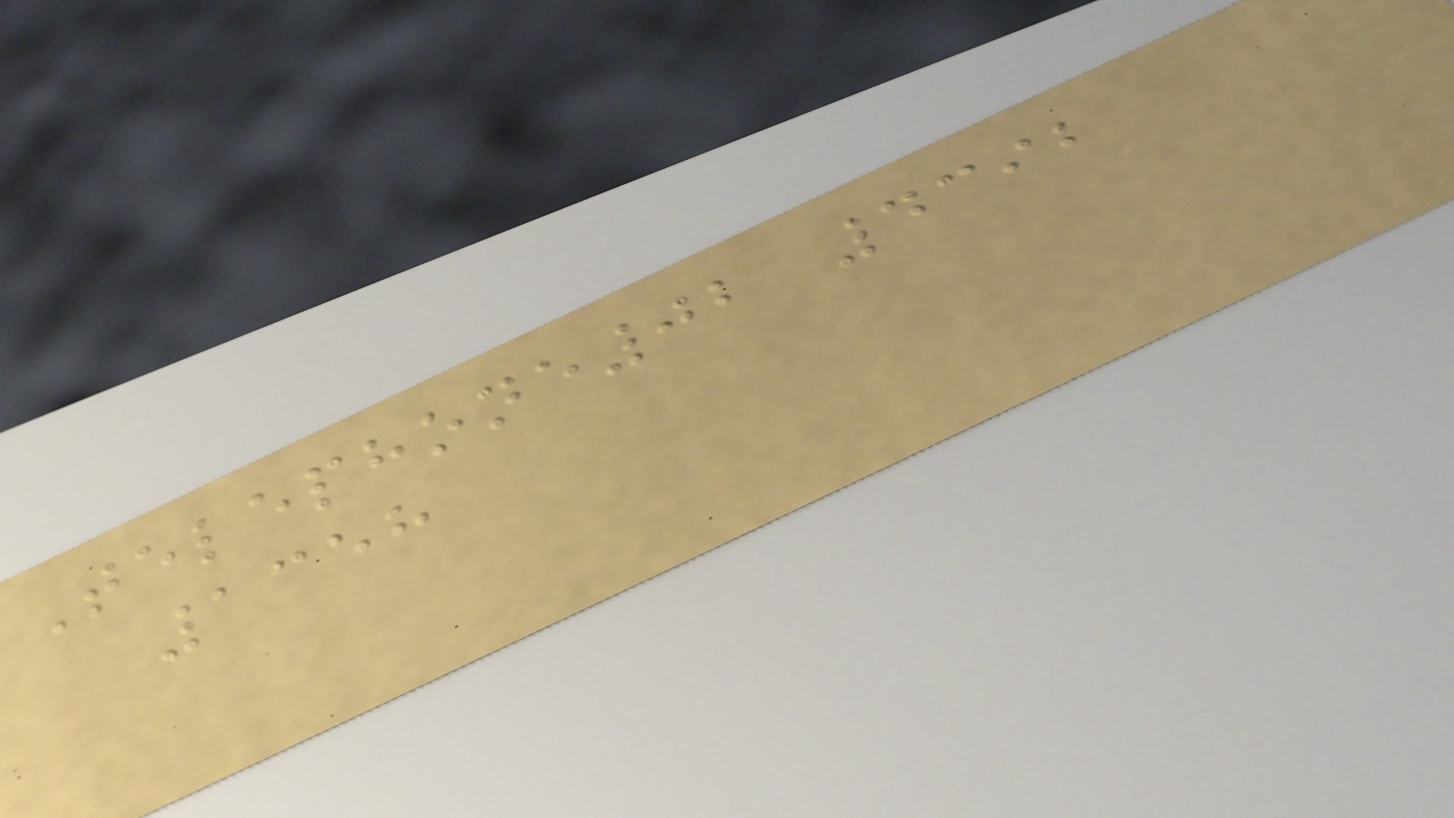Telephone02 4392
1358
